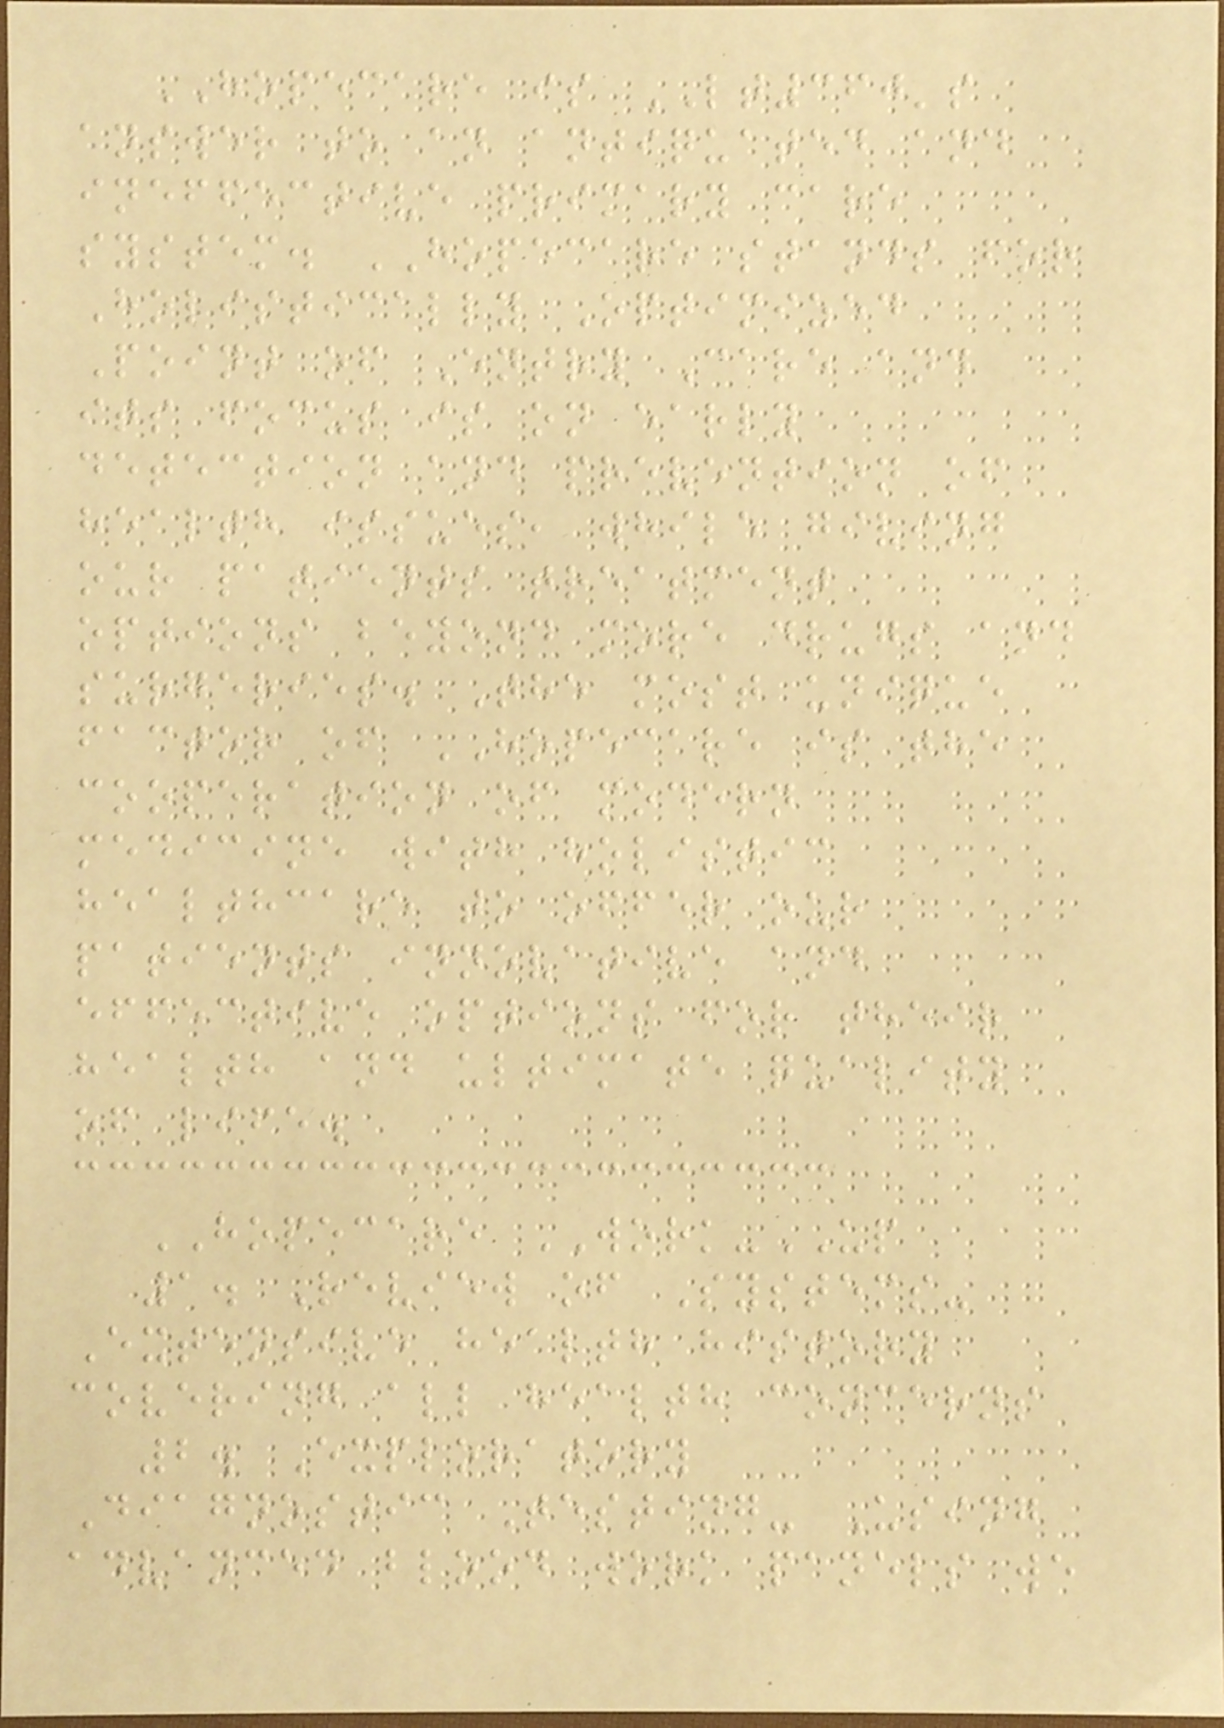HOPECARE is LT360's
answer to an antiquated and
ineffective primary care
system. HOPECARE stands for
Holistically Optimized
Point of Entry Care and
its focus is on early
detection and prevention of
health issues, while giving
our patients treatment
options beyond more drugs and
surgeries. The most unique
factor of HOPECARE is the
cooperation of modern
medicine with holistic
healthcare to offer our
patients innovative and
effective options for their
health and ultimate quality
of life.
HOPECARE WORK-UP
1. Review of Systems-
Extensive health history
covering all health concerns
2. Exploratory
Diagnostic Testing- Using
advanced blood work panels we
